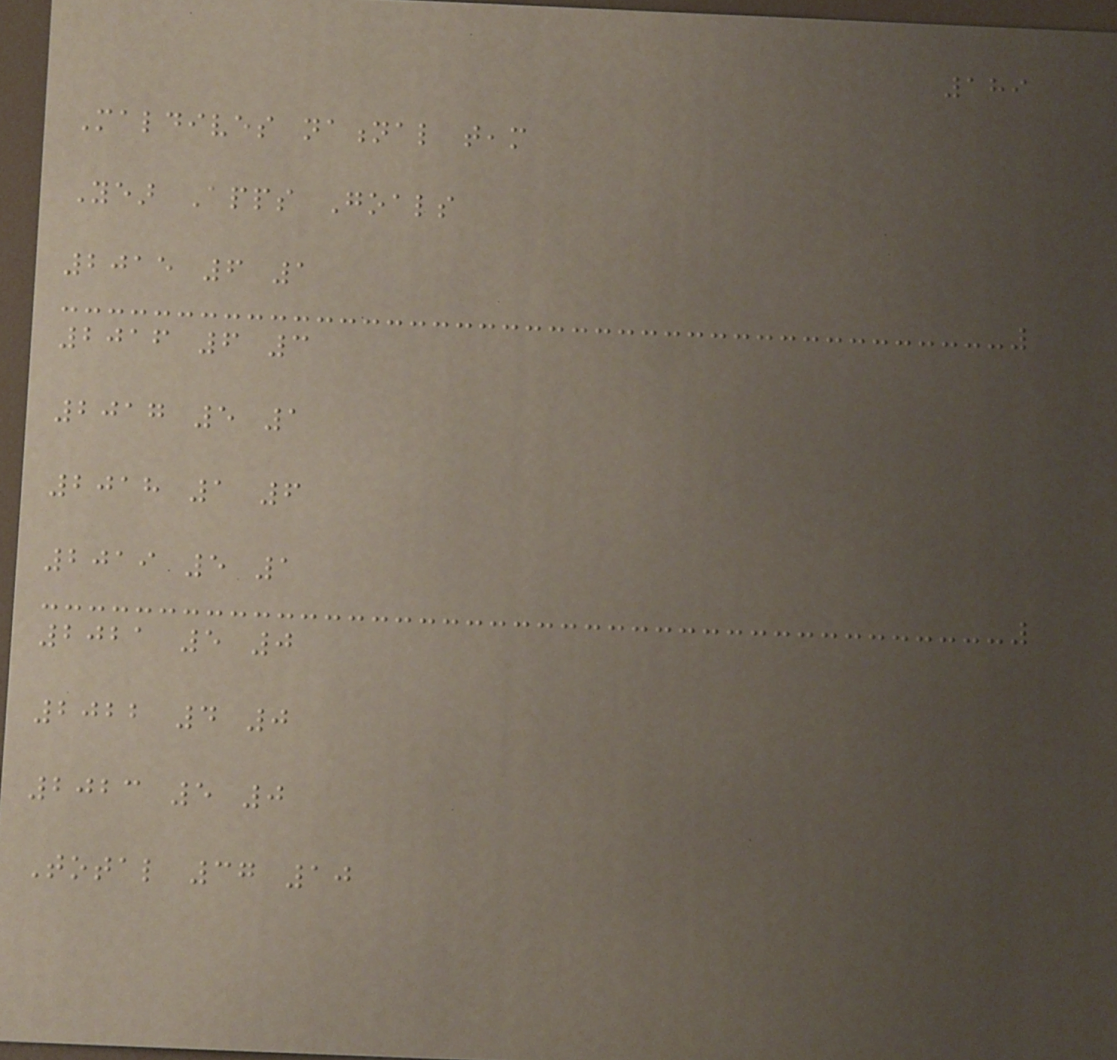189
Maldives national team
Year Apps Goals
2015 6 1
2016 6 3
2017 5 1
2018 1 6
2019 5 1
2021 5 0
2022 4 0
2023 5 0
Total 37 10
